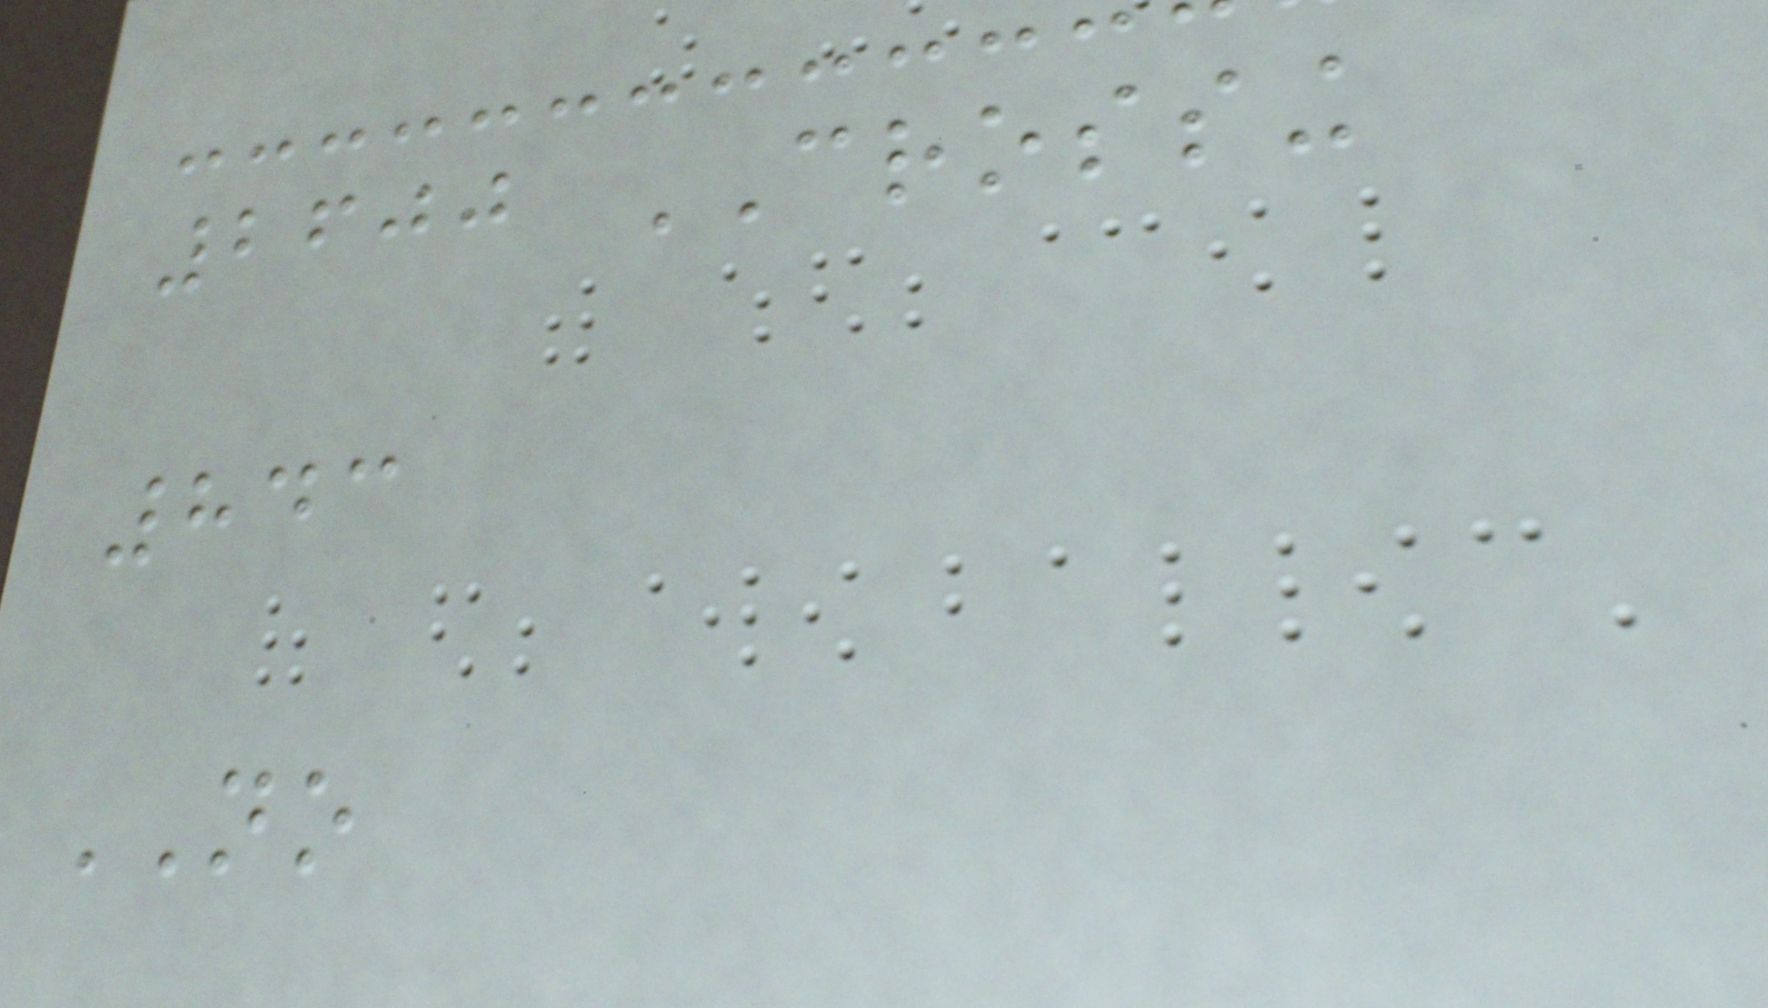2600 CROSSING
843
NO
